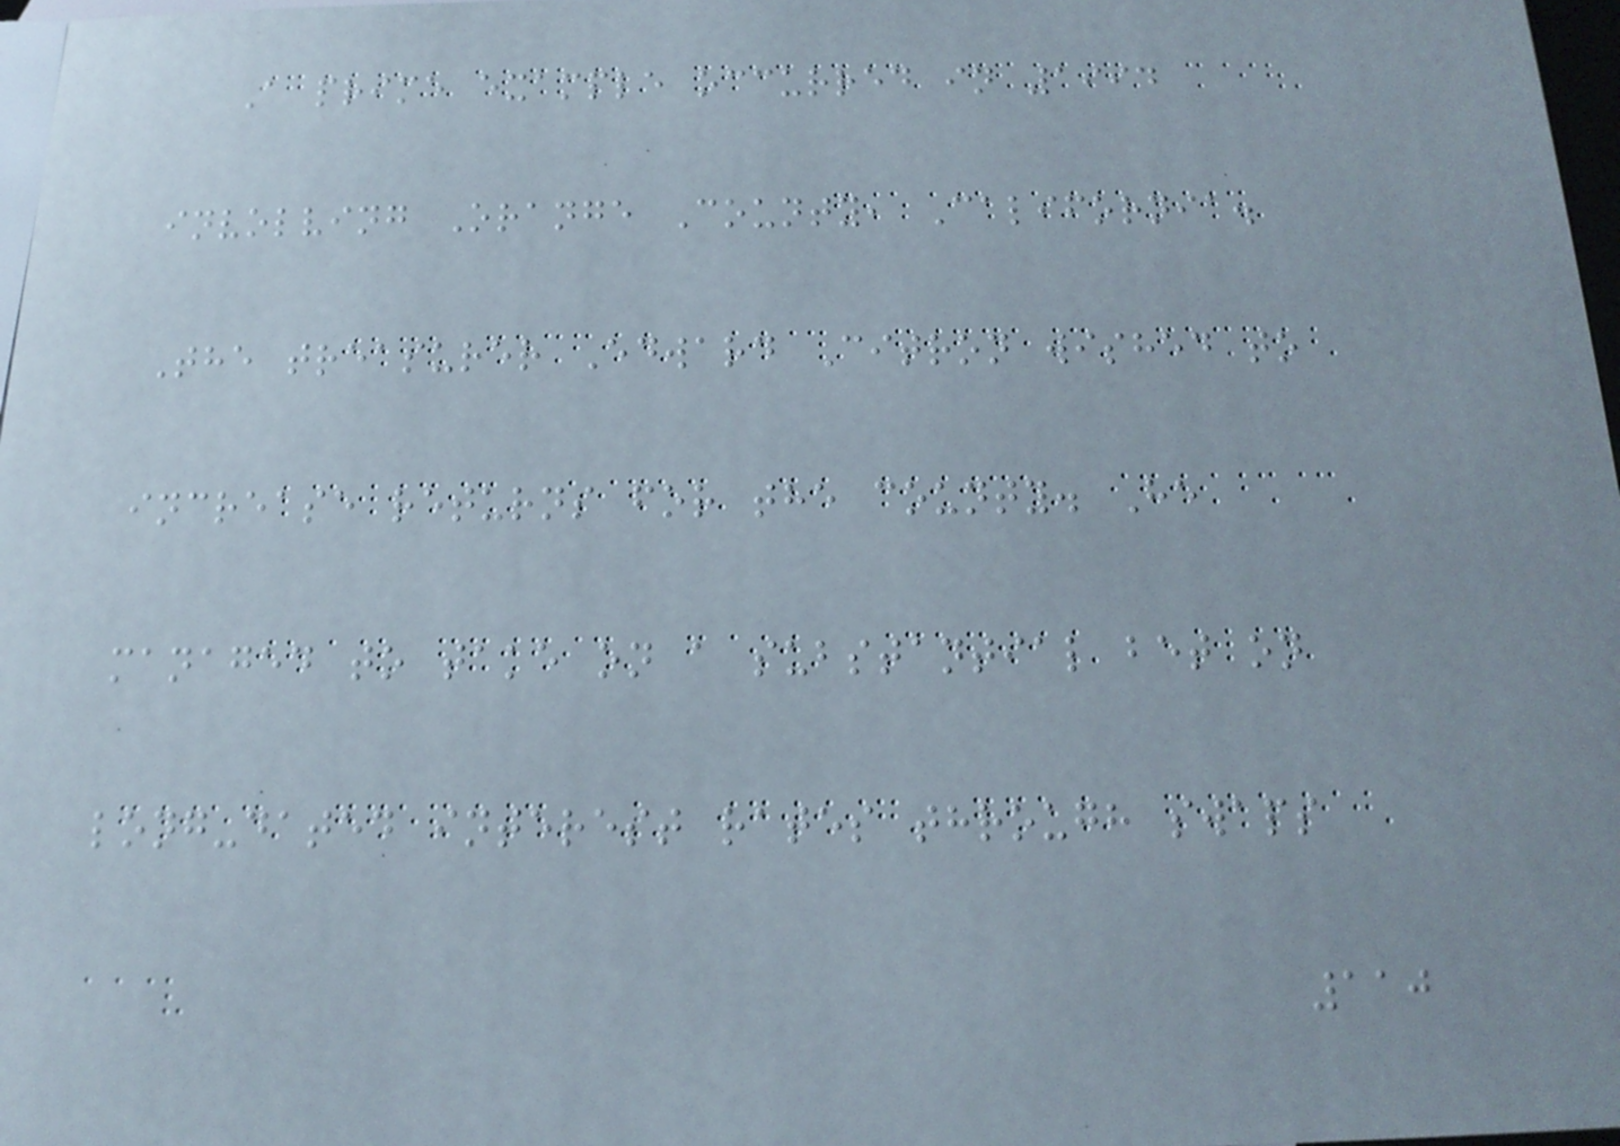A prime example occurred in 1994
involving Orange County, California.
The treasurer Edward Citron wished to
increase returns for the county. He
managed to take on a substantial bet on
long-dated interest rates through swaps
110
